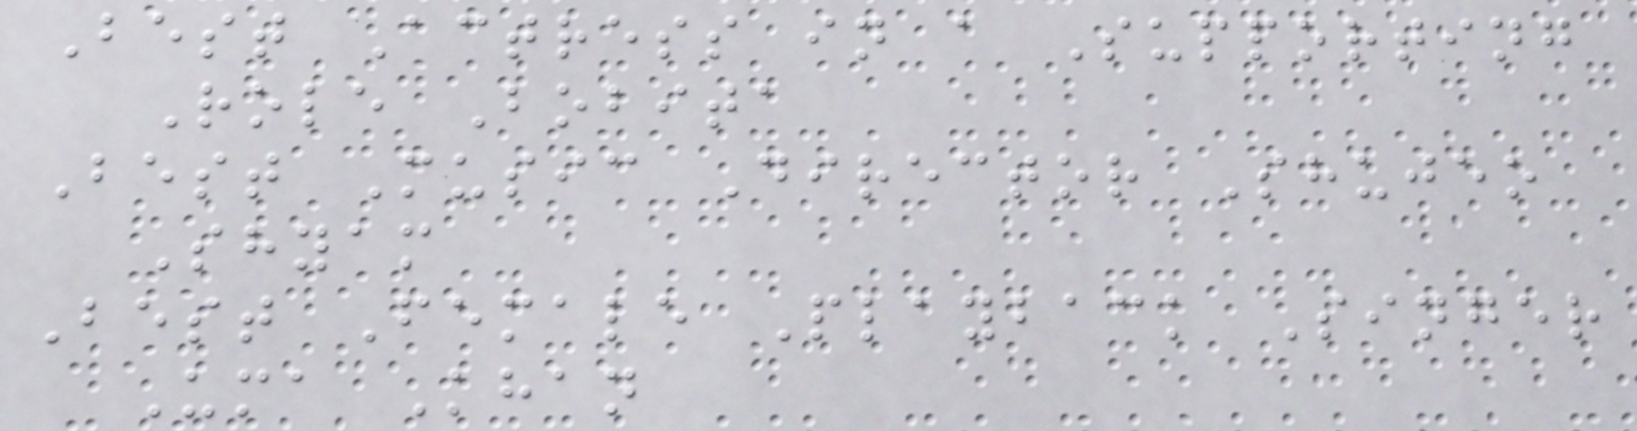Best Actress in a Supporting
Role Bobita
Best Music Director Shujeo
Shyam
Best Female Playback Singer
Uma Khan
